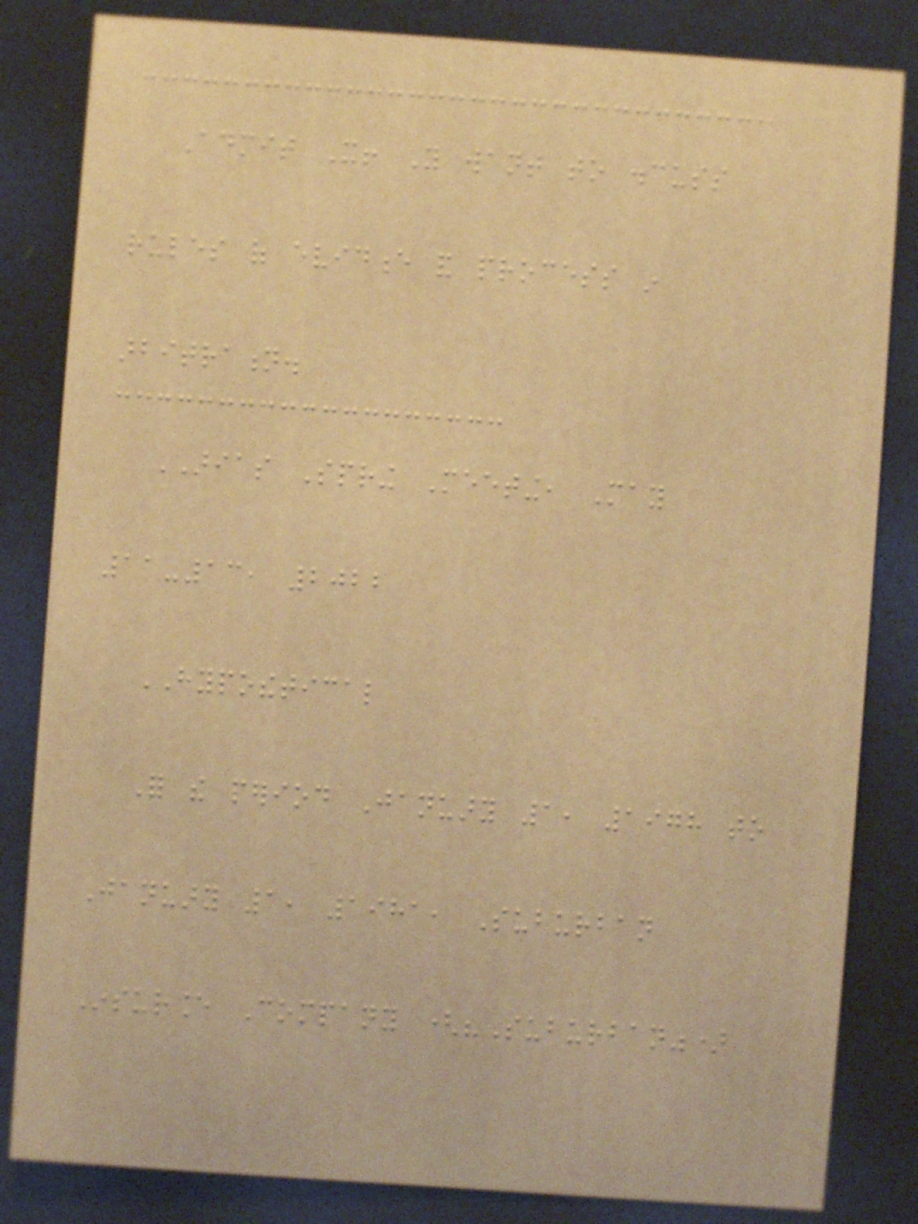Admit It! You want to discuss
rules of evidence and process in
arbitration.
ARIAS Spring Meeting, May
11-13, 2022
HYPOTHETICAL
For the period January 1, 1978 to
January 1, 1981, Suburban
Insurance Company ("Suburban")
